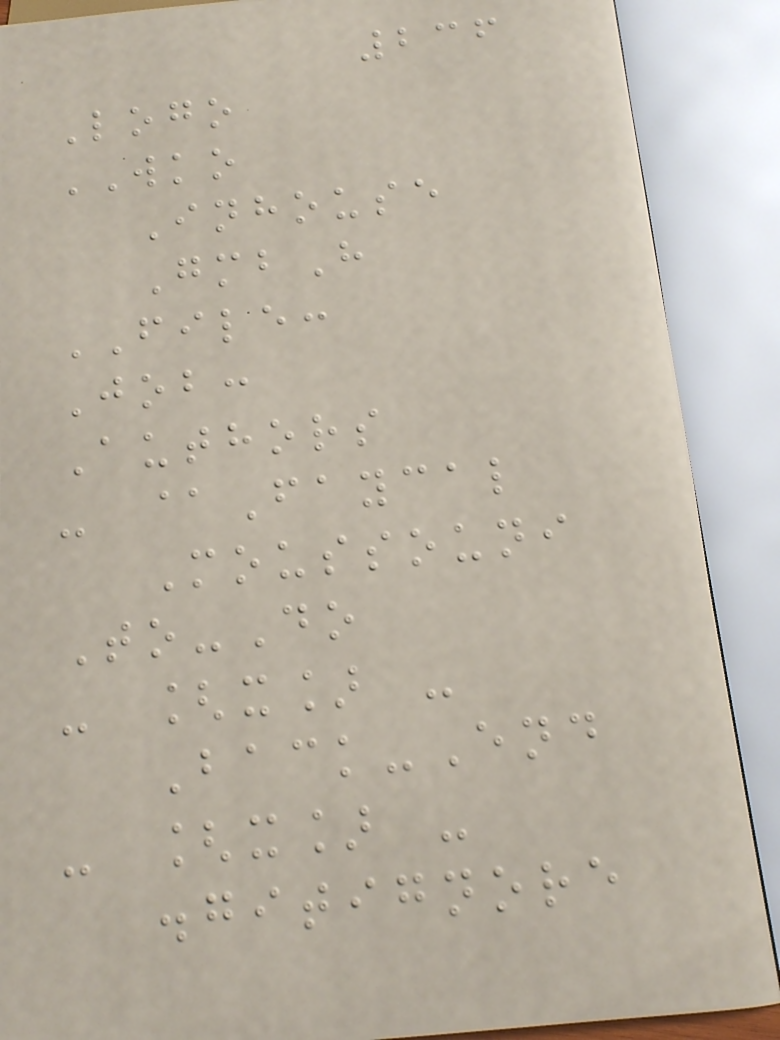236
Logo
WKO
Inhouse
GmbH
FILE:
Job:
Authors
- @Faycal
Moussouni
To-Do
- [x] -
Back-End
- [x] -
.gitignore
